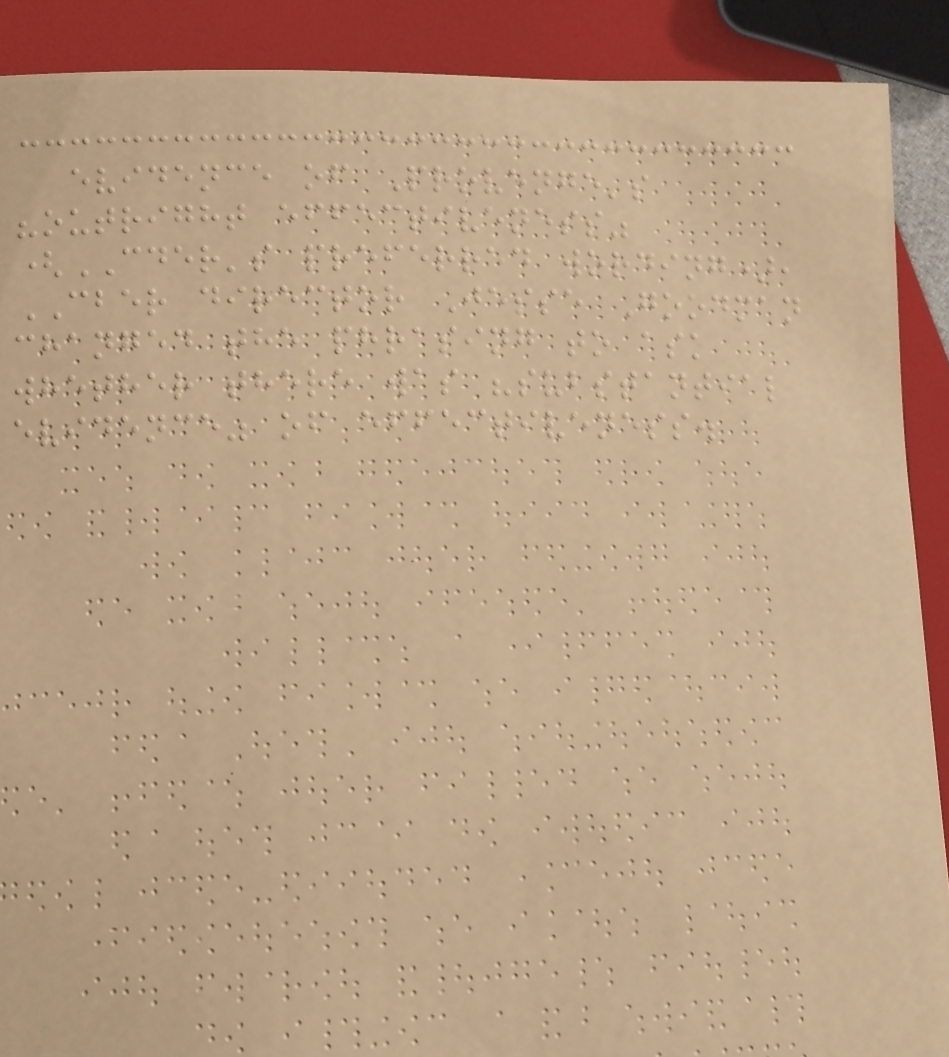evidence of Provenge's
"outright effectiveness"
(CDER's preferred wording),
CBER director Jesse Goodman
changed the phrasing to ask
whether there was "substantial
evidence" of effectiveness.
